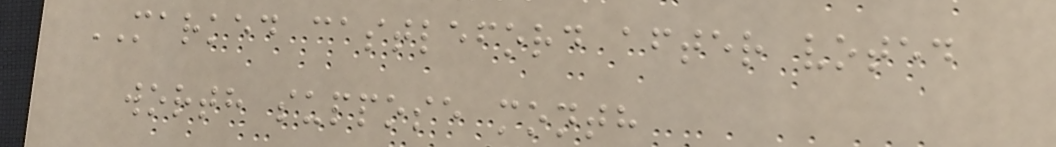MARKED castleford after voted
worth suppose month
